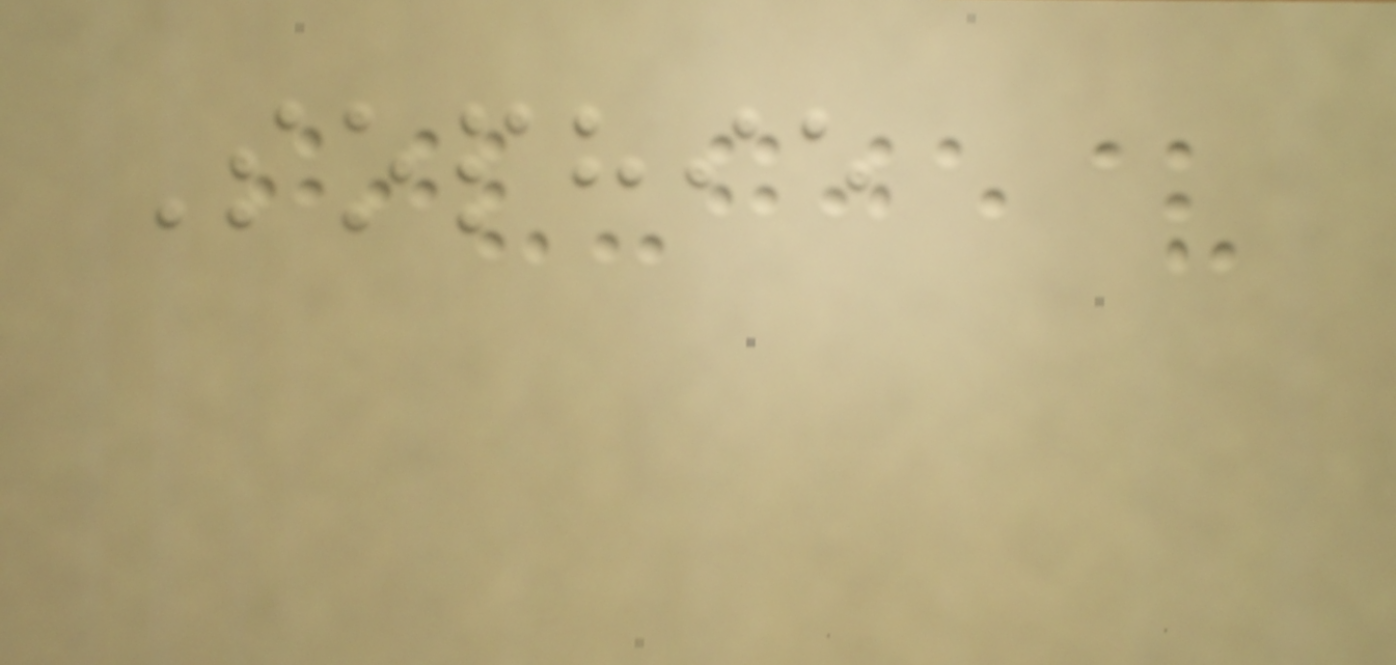Sophie
